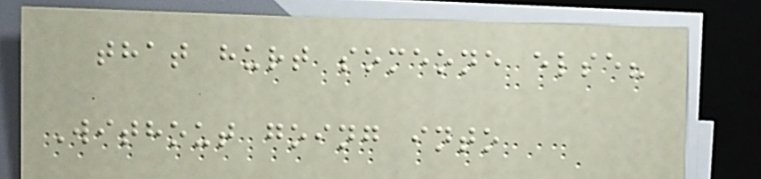that hurt someone else?
Without going into
